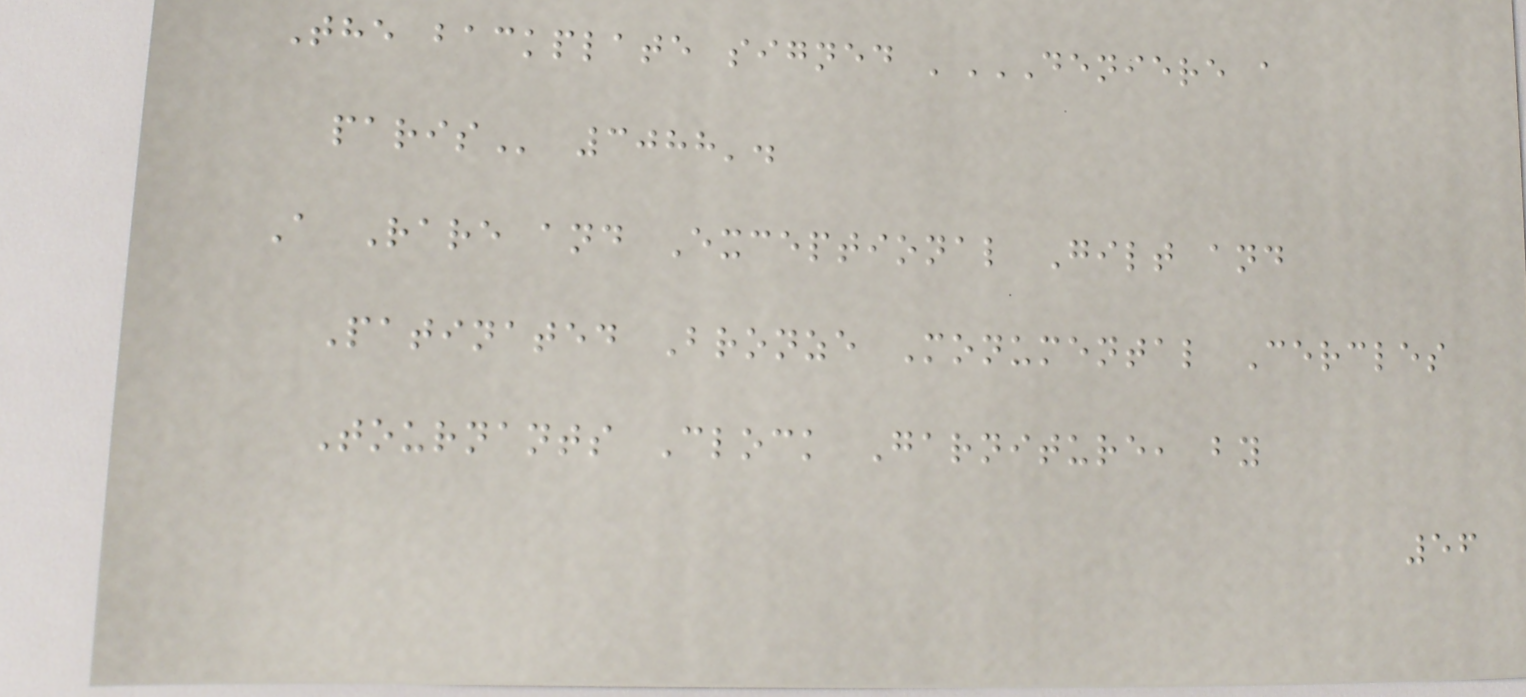The backplate signed 'DENIERE A
PARIS 3088'.
A Rare and Exceptional Gilt and
Patinated Bronze Monumental Cercles
Tournants Clock Garniture, by
56
